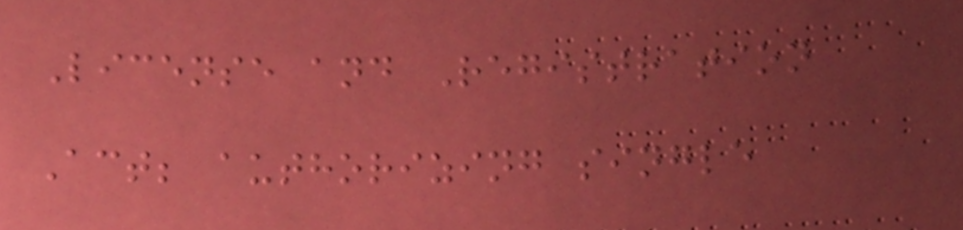License and Registration
Act; authorizing single
